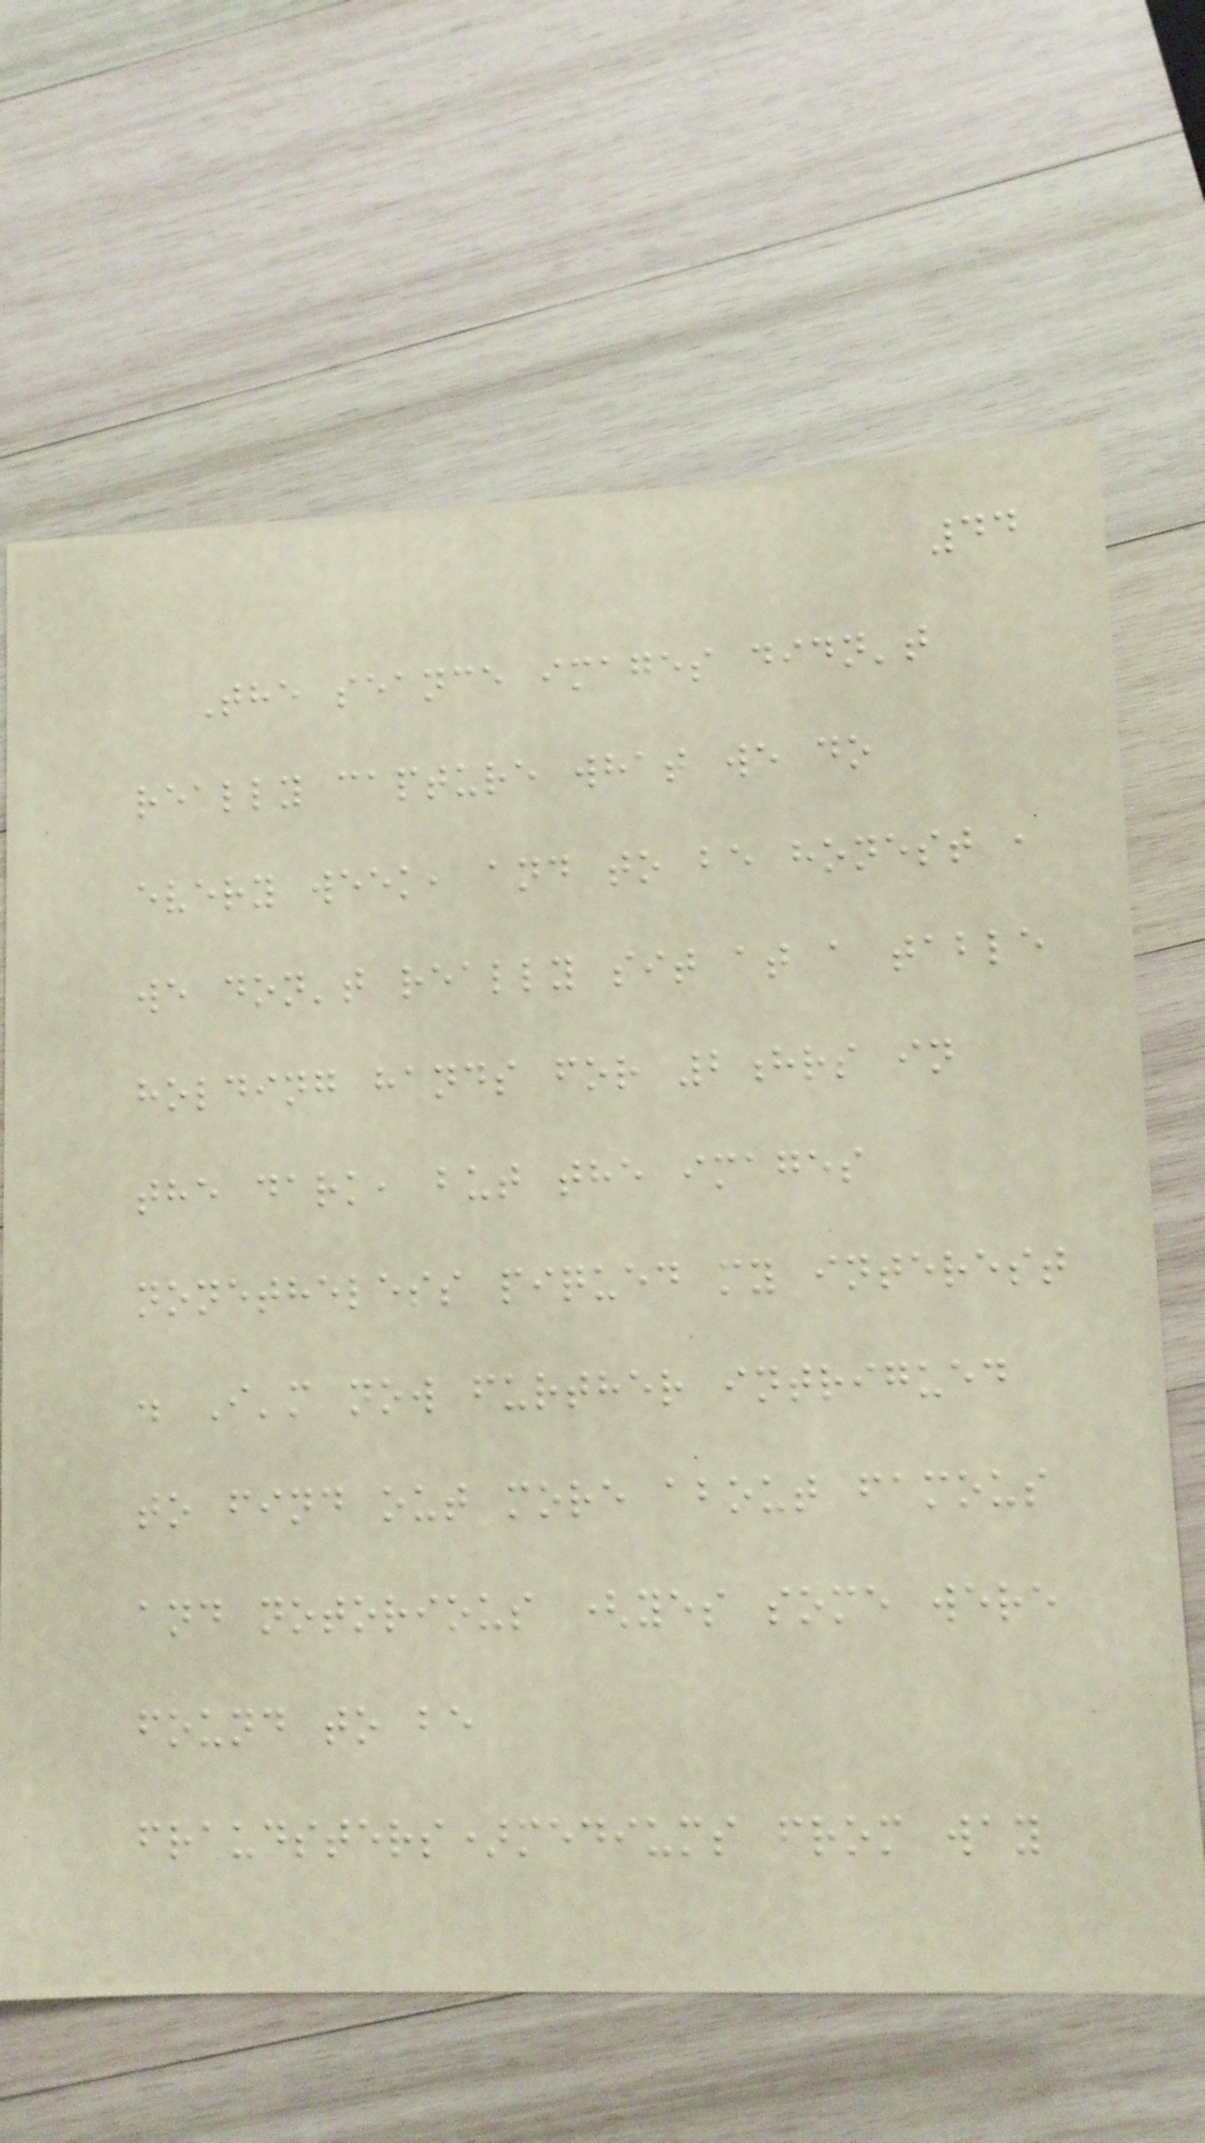44
The seance images didn't
really capture what we do
every week, and to be honest ,
we don't really sit at a table
holding hands for 2hrs in
the dark, but the images
nonetheless piqued my interest
. I'm now further intrigued
to find out more about famous
and notorious (yes some were
found to be
fraudsters)mediums from way
